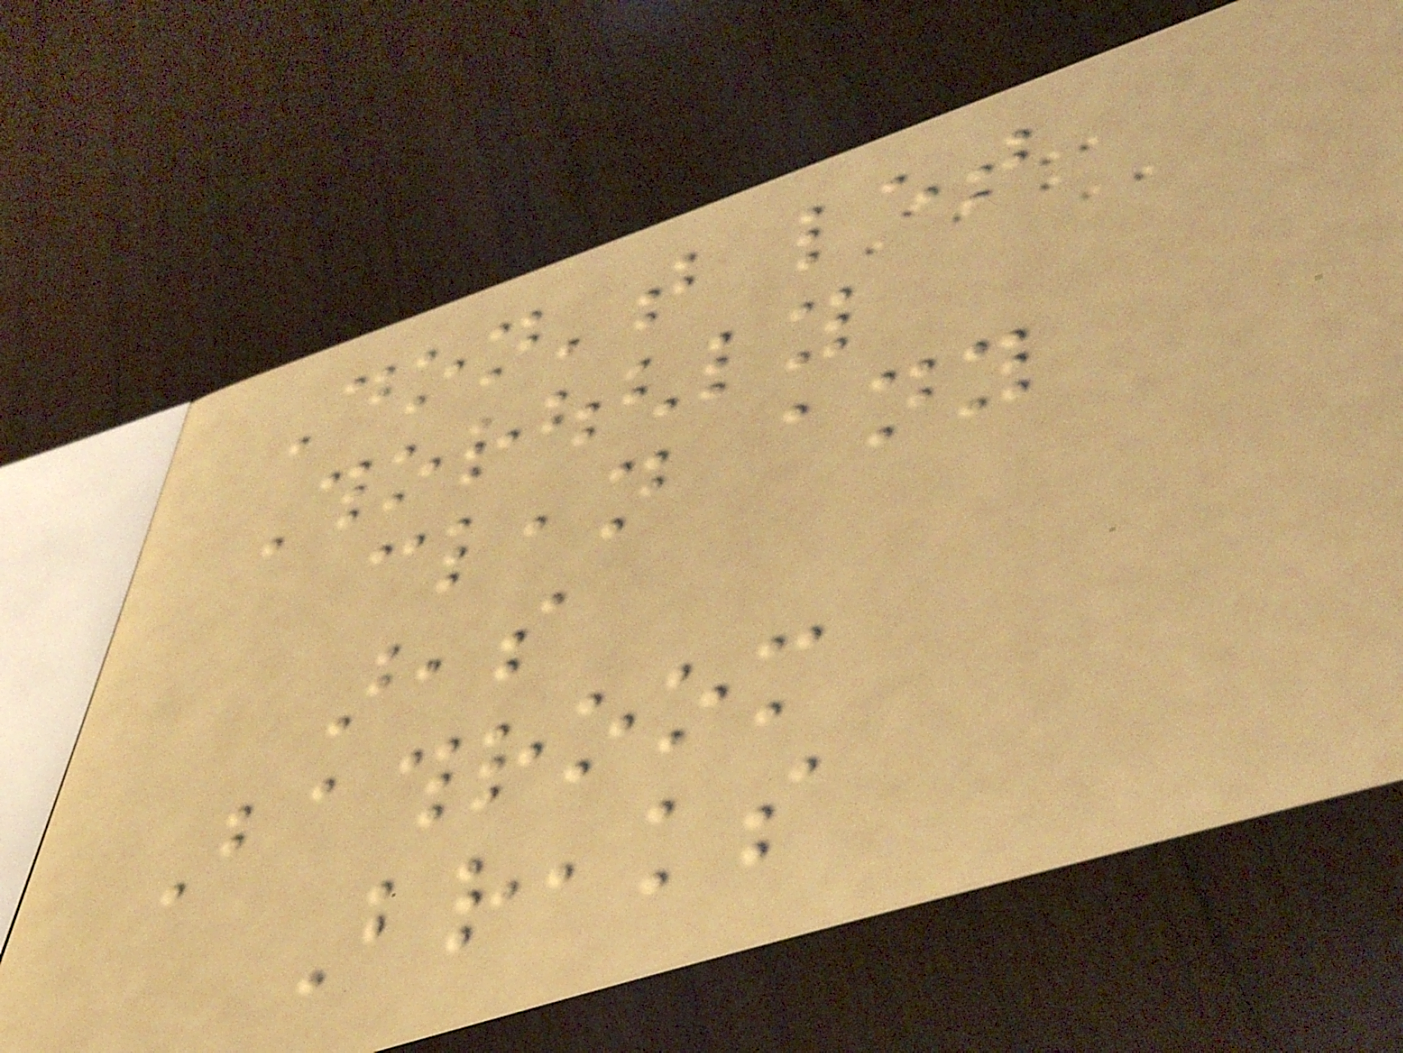Don't let
Thoroughly
clean any
areas
Bathroom
Breaks
